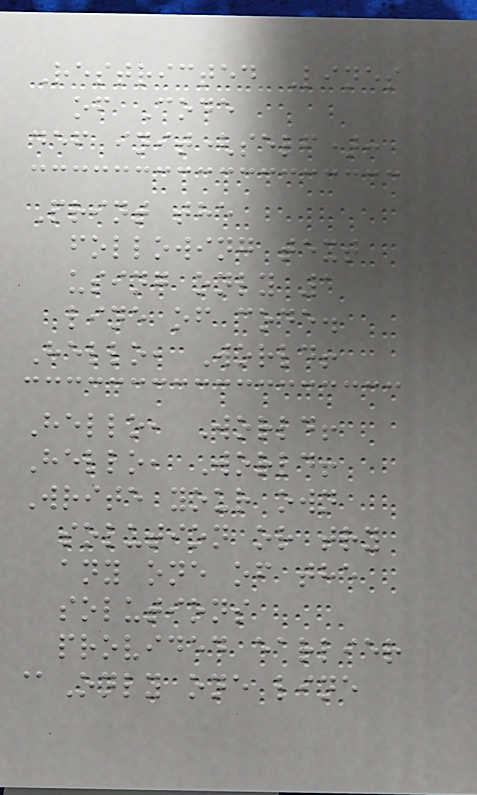Restricted Lines
of Code
def init(self):
Print the
following text
using only 1
line of code.
Hello, World!
Hello, World!
Hello, World!
Write your own
solution or try
any one of the
solutions
provided earlier
@Only one line
